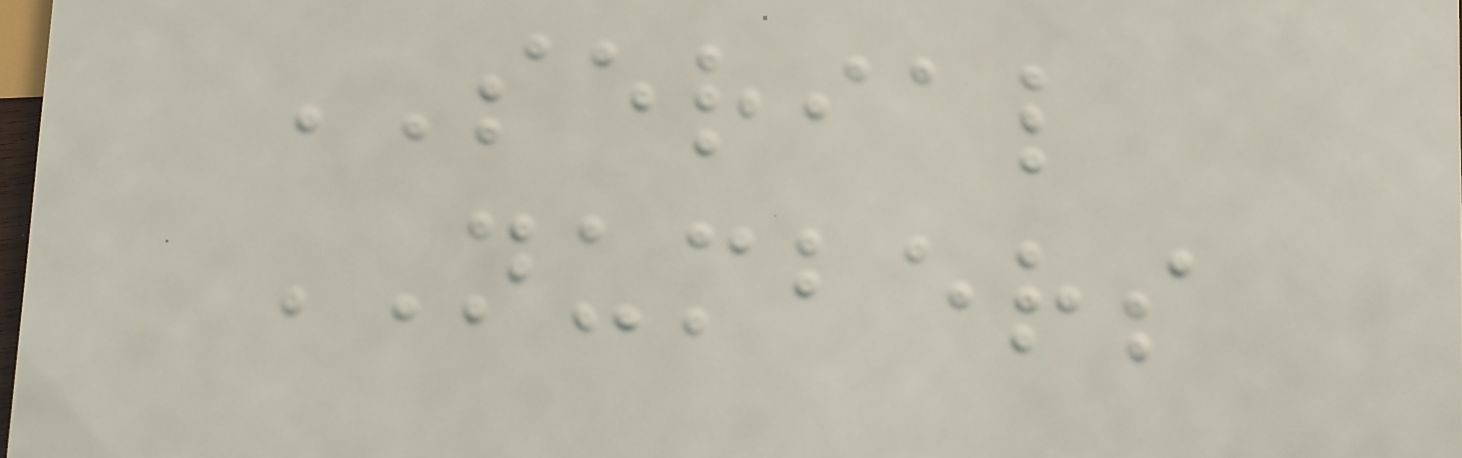SERIAL
NUMBERS
